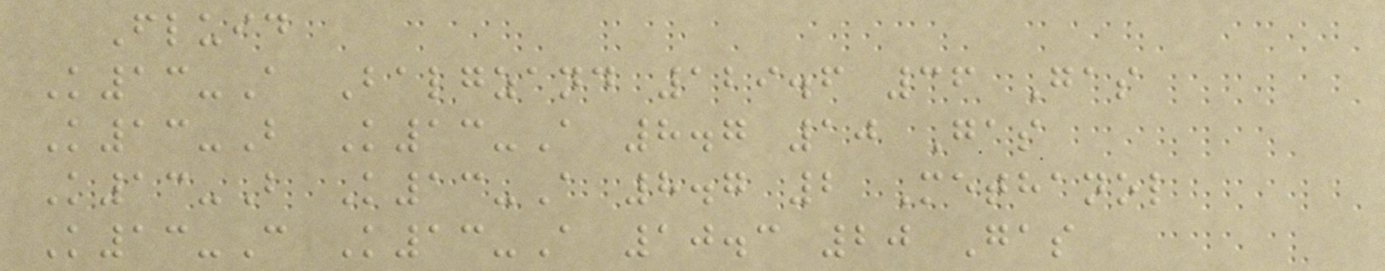Fluid
K13-A Balgzand 129.6 36 Gas
K13-B K13-A 8.7 10 Gas
K13-B K13-A 8.7 2 Methanol
K13-C K13-A 10.3 20 Gas
